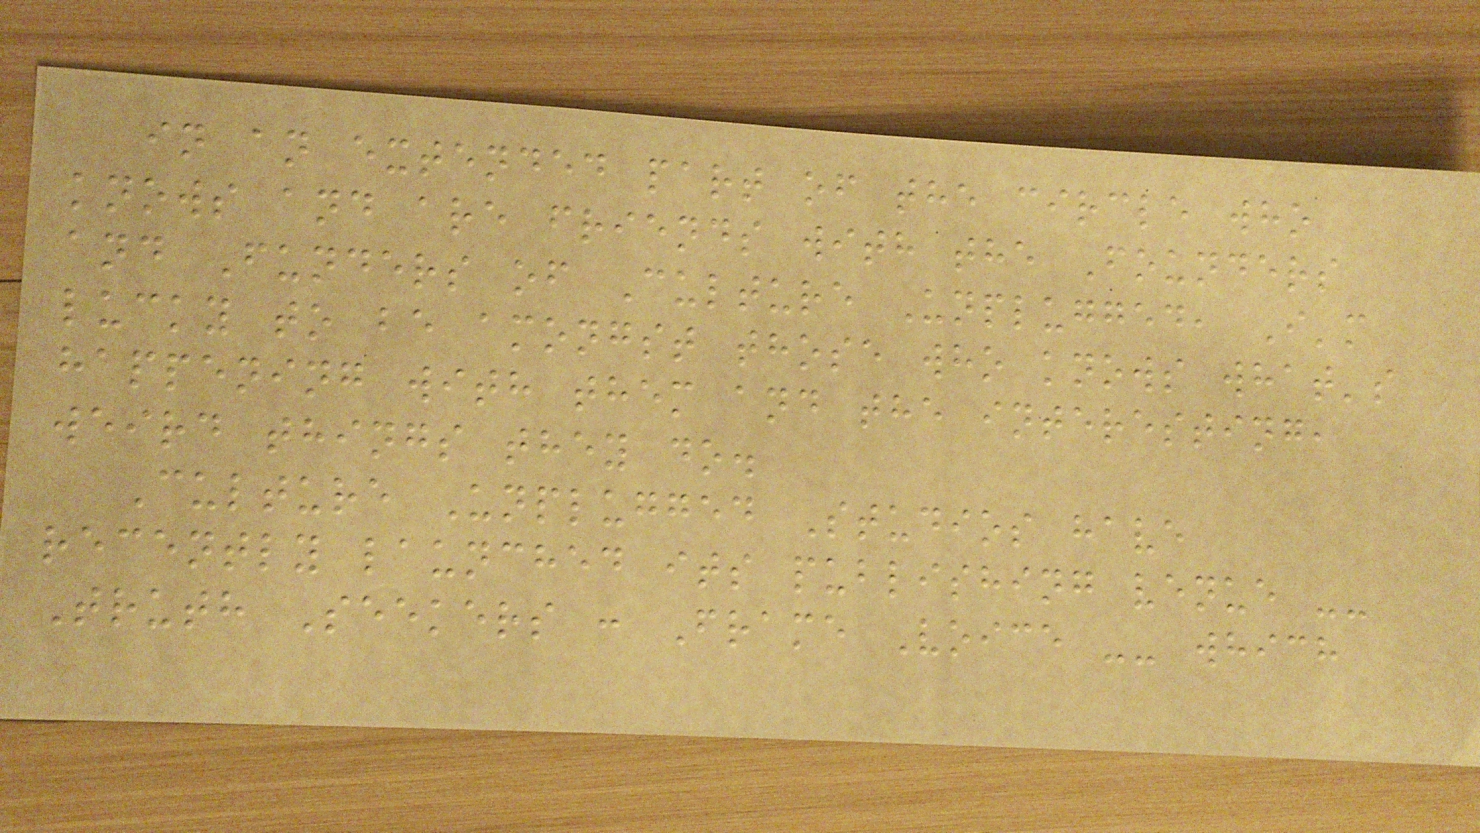in an extended part of the circle who
knows and are friends with the Founders
and Funders of Culture Unplugged, I'm
lucky to be amongst those who knows what's
happening with them and the interesting,
weird things they do.
Culture Unplugged Studios have
recently launched its publishing venue --
Truth Seekers : Frame Voice -- which
